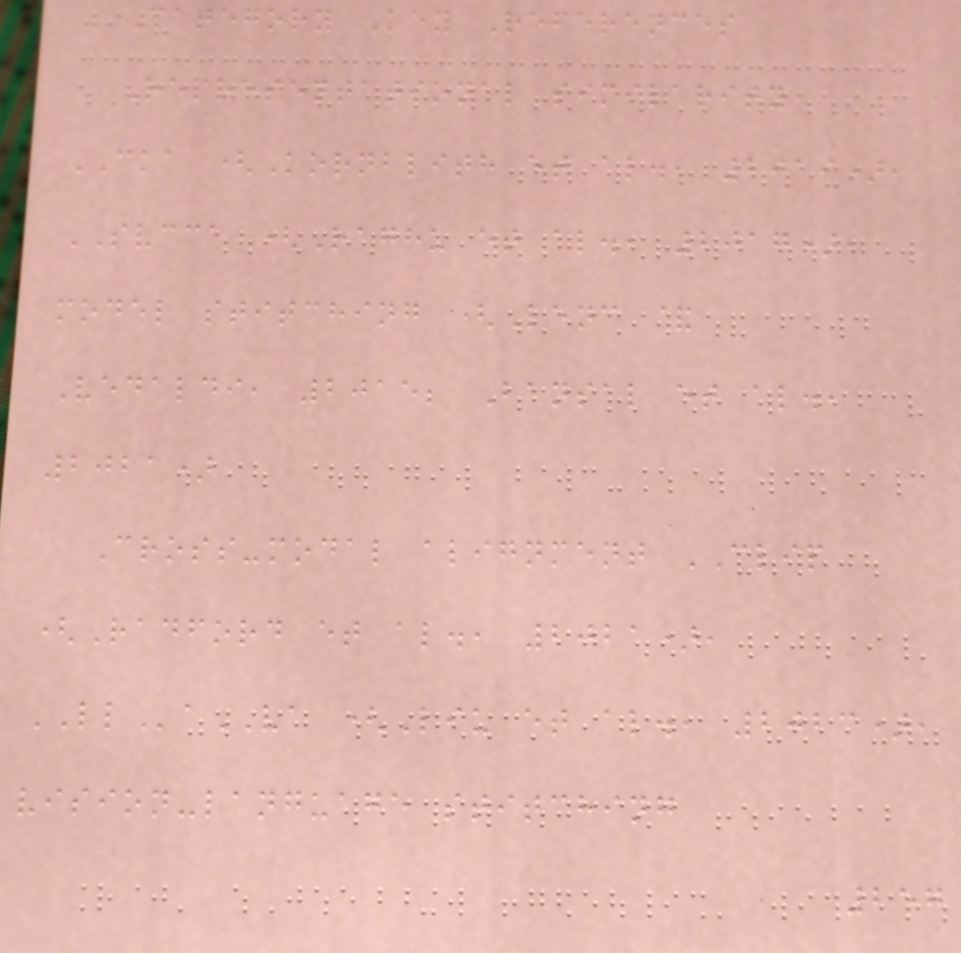Category Key References
Representational similarity
CKA (Kornblith et al., 2019),
SVCCA (Raghu et al., 2017),
model stitching (Lenc &
Vedaldi, 2015; Bansal et al.,
2021)
Cross-modal alignment CLIP
(Radford et al., 2021),
LLaVA (Liu et al., 2023),
vision-language stitching
257
